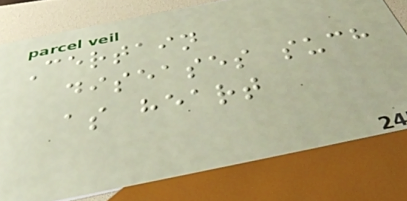Certain
diseases such
as heart
